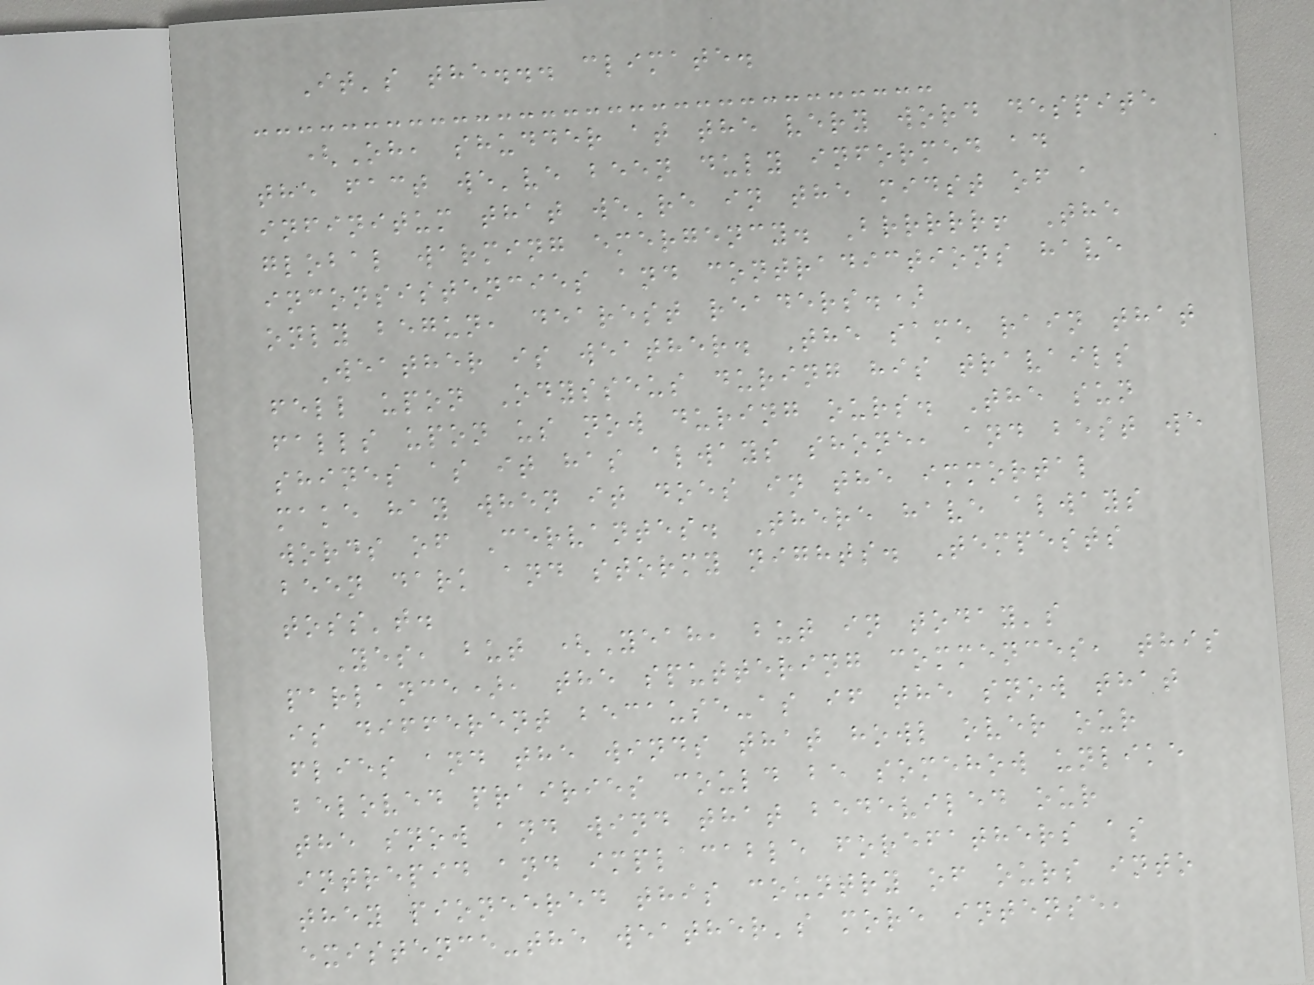It's the... climate.
(Oh, shudder at the very word despite
the fact we've been duly informed ad
infinitum that we're in the midst of a
global warming emergency. Brrrrr! The
inconsistencies and contradictions have
only begun, dearest readers.)
Weather is weather. The same rain that
fell upon Odysseus during his travails
falls upon us now during ours. The sun
shines as it has always shone, and best we
make hay when it does in the immortal
words of Cervantes. There have always
been dark and stormy nights. Tempests
toss't.
Yes, but (Yeah, but in today's
parlance), the sputtering commences, this
is different because-as if the snow that
flies and the winds that howl over our
beloved prairies could be somehow unlike
the snow and wind that bedeviled our
intrepid and implacable forefathers as
they pioneered this country of ours into
existence-the weather's more intense,
